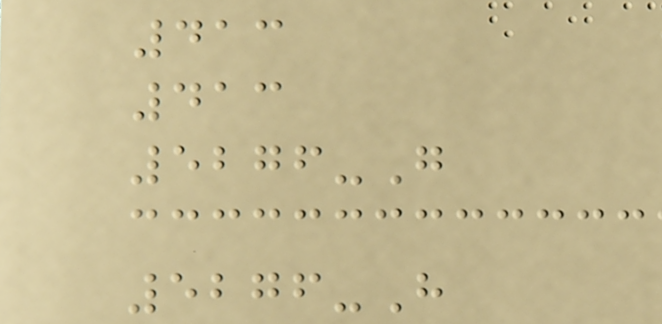413
413
5276-G
5276-H
